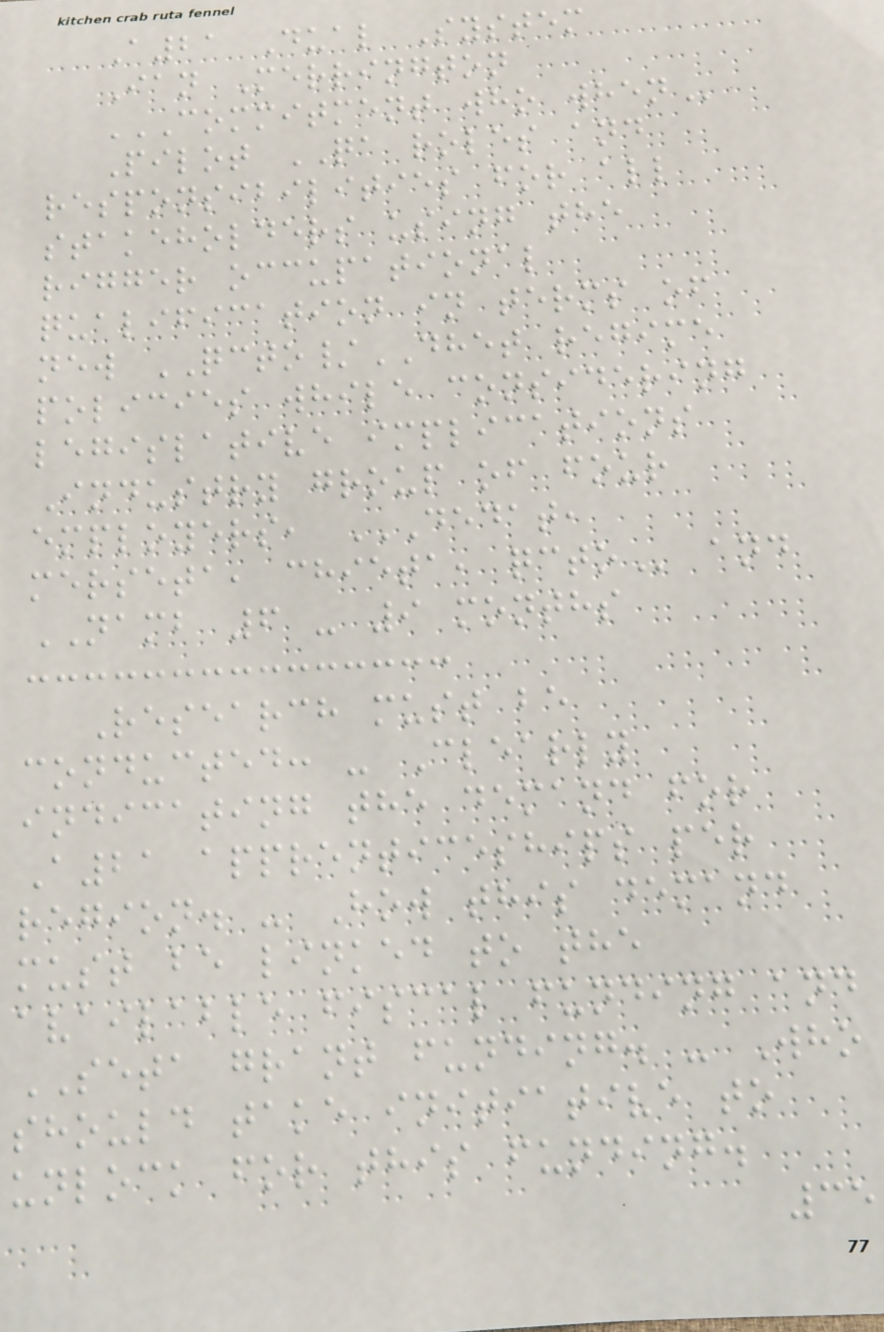A21 Dual System
Ian Merrington
COMMITMENT WHO WHEN
Pilot QA roles and
responsibilities for all
stakeholders using the
rigger occupational
qualification in terms of
new QCTO/DHET regime
policies while considering
legislative implications
Industry group of four
employers, DEDAT,
MERSETA, CHIETA, QCTO and
NAMB 6 - 9 months
Research must be
conducted: - Clearly
indicating the demand for
A21 apprenticeships per
region. - How this demand
must be linked to the
available fiscal funding and
SETA grant funding. - Who
should take initiative to
unlock for this funding.
35
